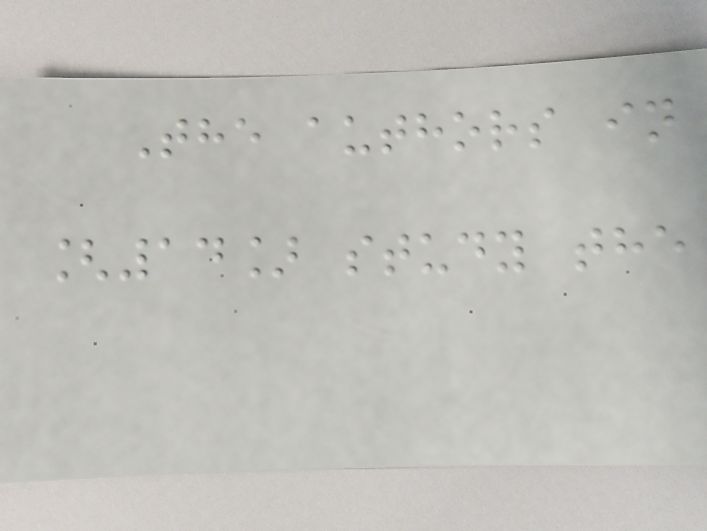The authors in
[14] study the
